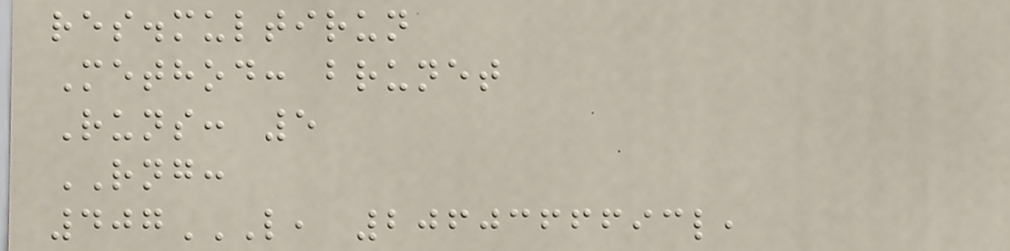res.multirun
Method: brunet
Runs: 5
RNG:
407L, 2060366693L,
